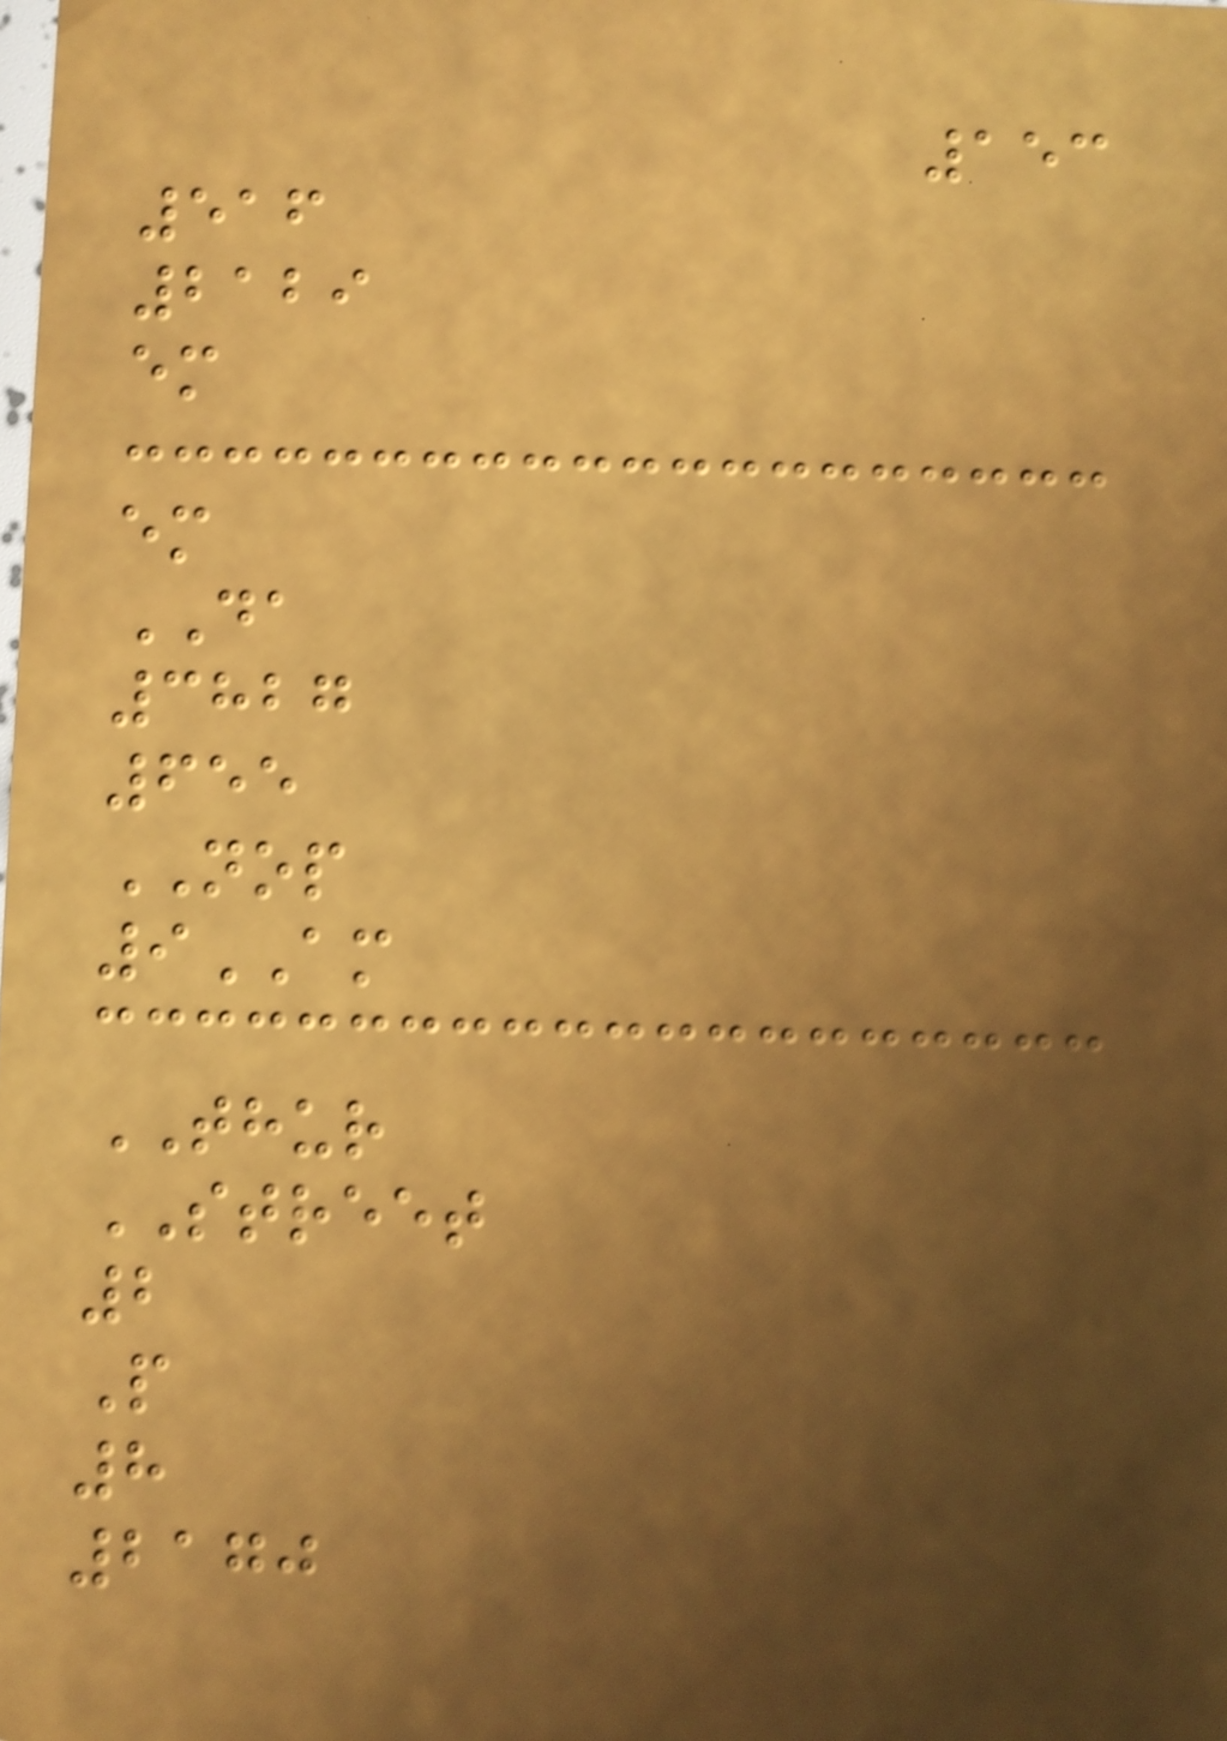153
516
2129
em
em
DA
3827
655
NOP
9AM
THUR
STREET
2
P
8
2170
